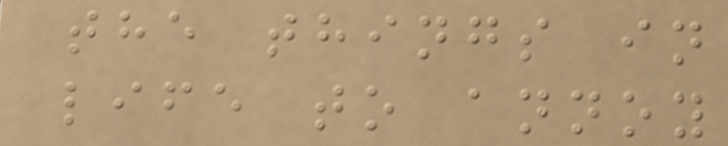the things in
life to annoy
